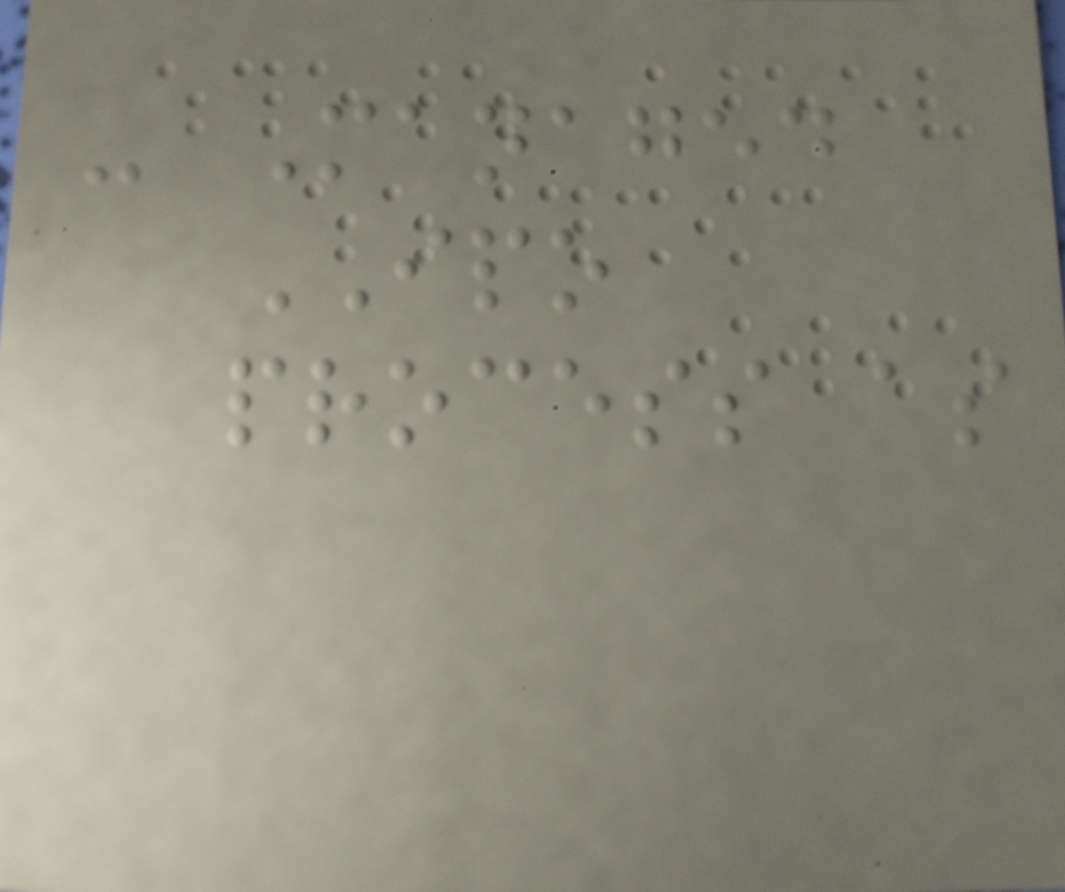- Managed
IPO
process as
